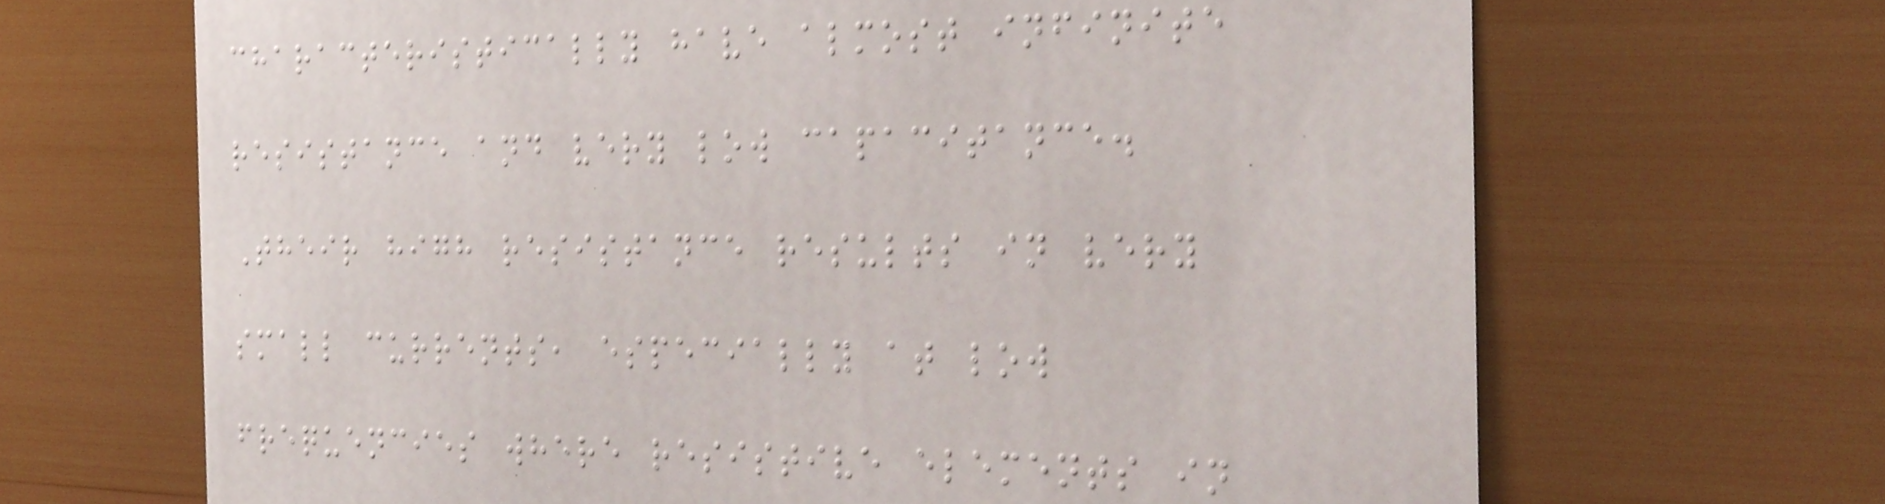characteristically have almost infinite
resistance and very low capacitance.
Their high resistance results in very
small currents, especially at low
frequencies where resistive elements in
